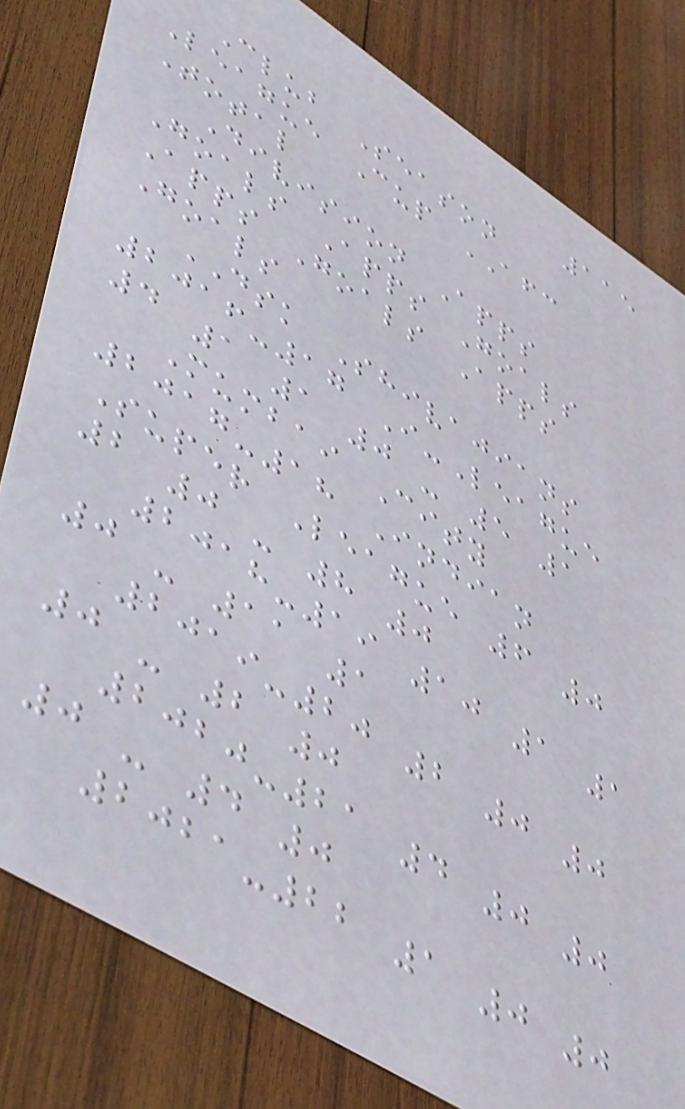115
Club Season
League Cup AFC
Total
Division Apps
Goals Apps Goals
Apps Goals Apps
Goals
DSK Shivajians
2016-17 I-League
4 1 1 0 - 5 1
Mumbai City
2017-18 Indian
Super League 6 0
2 0 - 8 0
2018-19 10 1 1
0 - 11 1
2019-20 2 0 0
0 - 2 0
2020-21 4 0 0
0 - 4 0
2021-22 1 0 0
